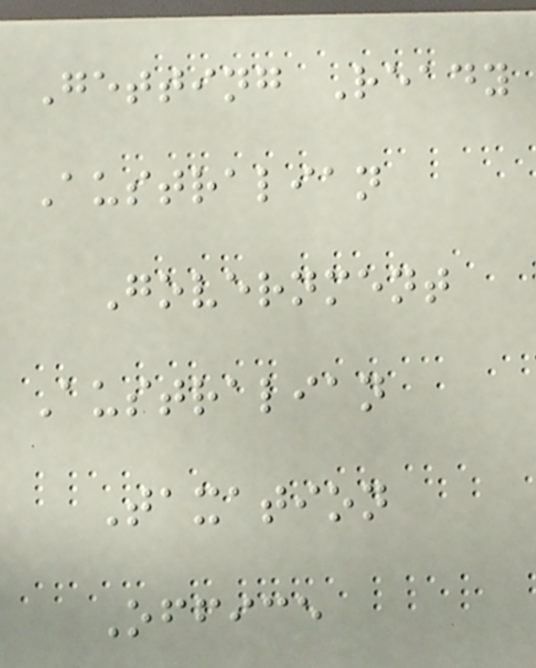Getting Ready
Australian
Government
Australian
Taxation
Office
